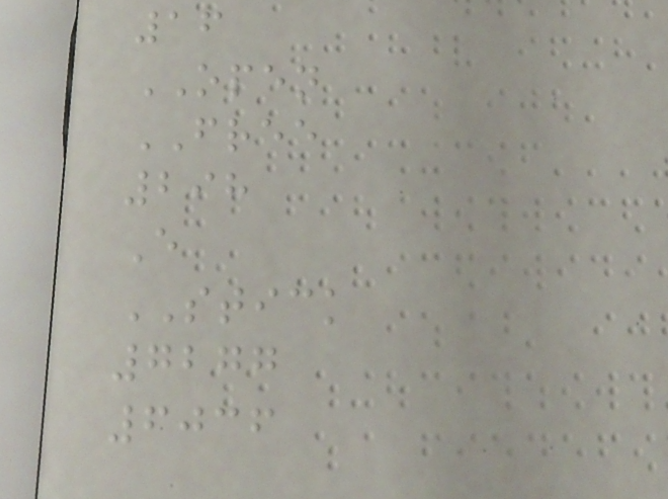16
OPEN
FREE
298
E
STICK
7277
6036
